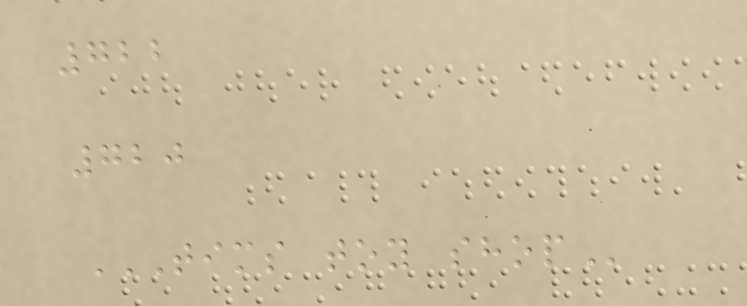722
720
TIMS TOY SHOP
